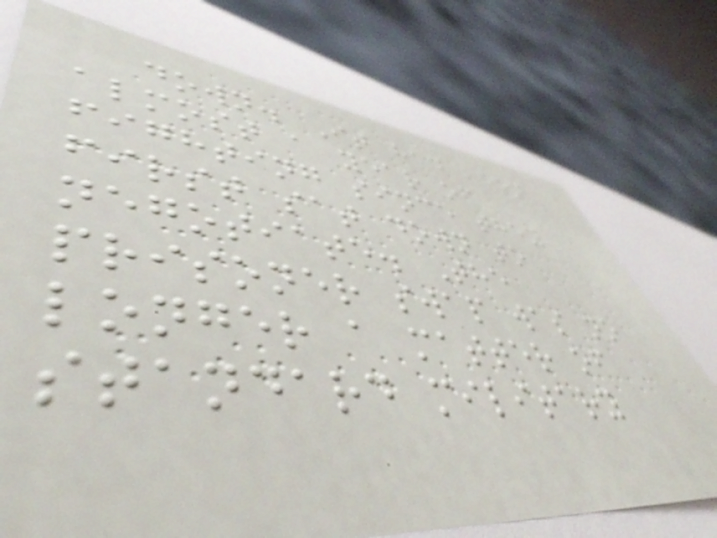down. It had been
almost a year of
fighting since they
first sat down to
negotiate. The
prisoner swap was no
longer a matter of
standard military
